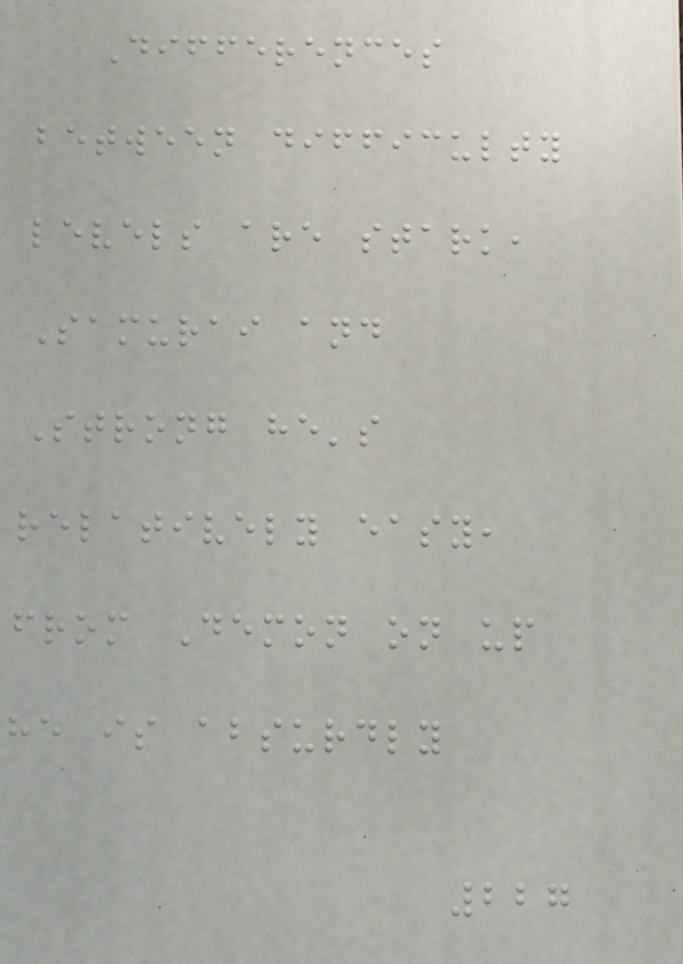Differences
between difficulty
levels are stark,
Samurai and
Strong he's
relatively easy,
from Demon on up
he is absurdly
227
